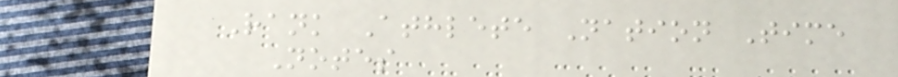Rank Athlete Nation Time
Notes
